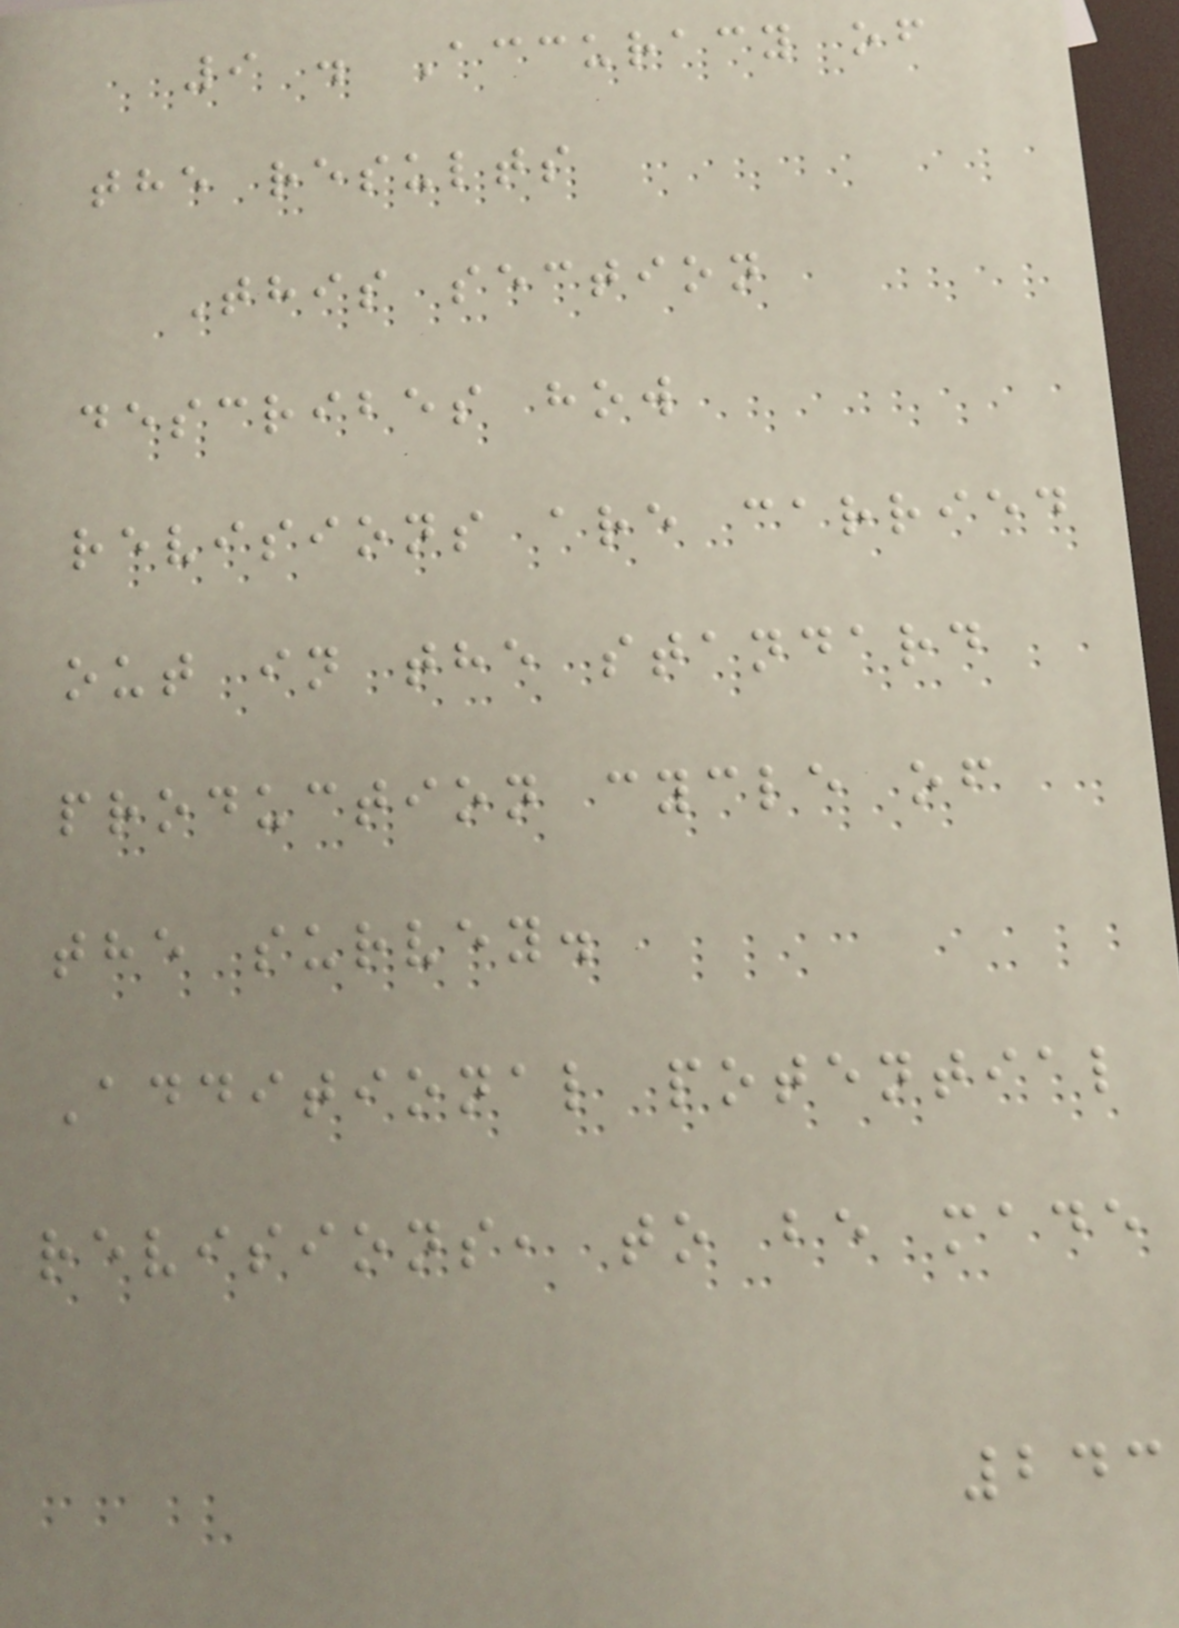9 . Accuracy of
the results
This section
describes how
revisions are carried
out in the standard
production cycle of
the survey.
Additional potential
revisions, to be made
243
